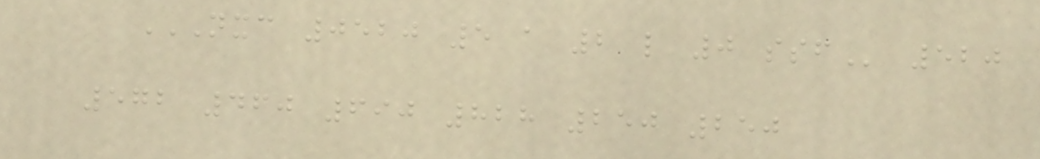NXC 0520 5 A 2 L 0 SSF 520
572 460 690 828 250 250
